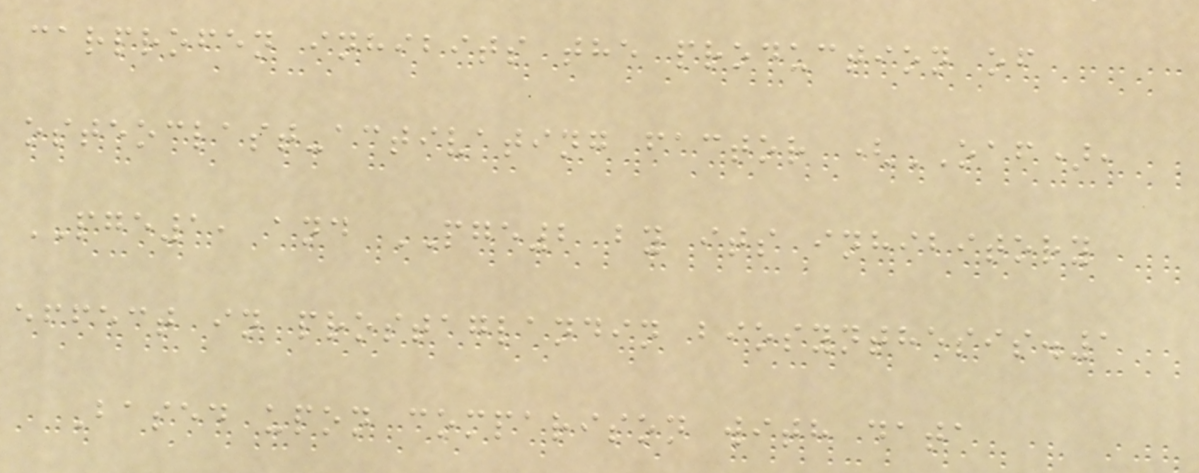carprofen inhibits the production of
osteoclast-activating factor (OAF),
PGE1, and PGE2 by its inhibitory
effect in prostaglandin biosynthesis.1
Based upon comparison with data
